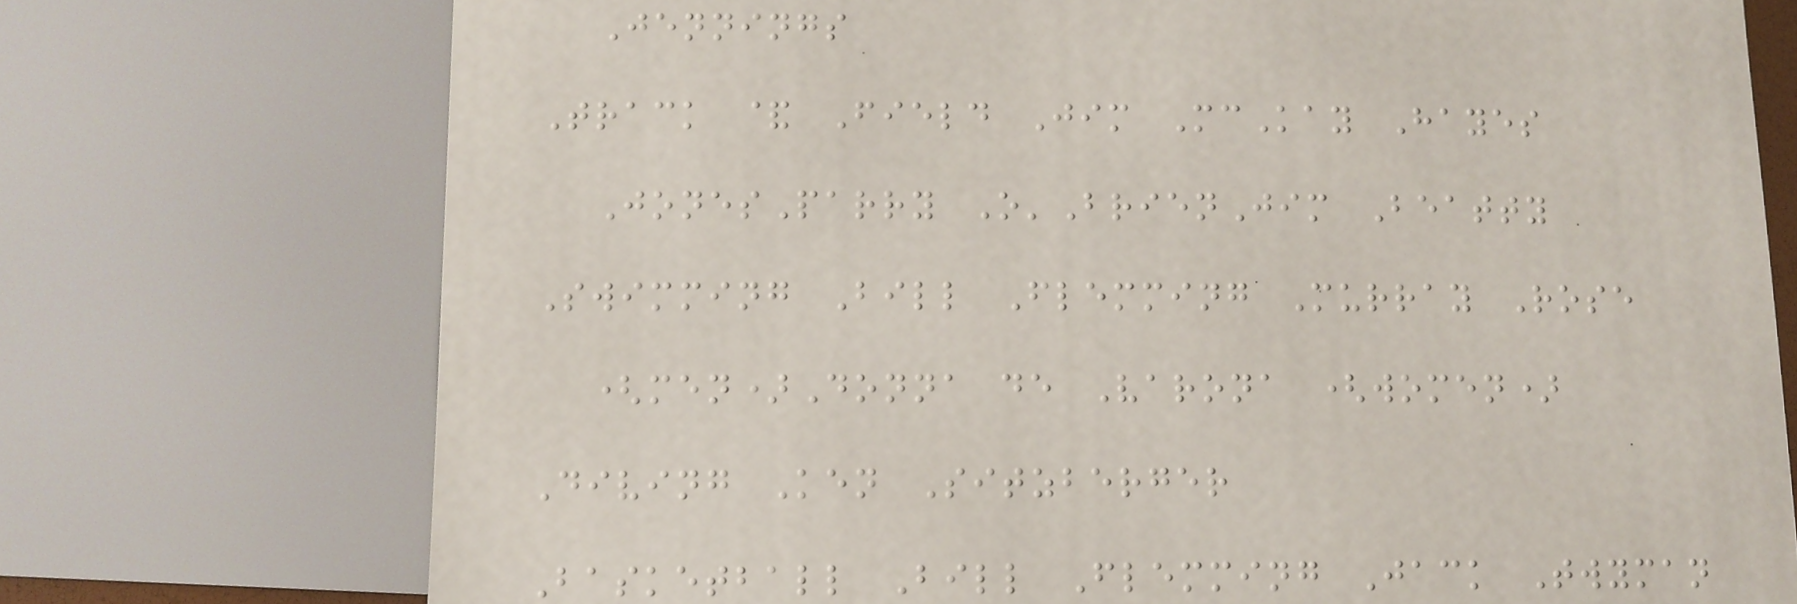Jennings
Track & Field Jim McKay Hayes
JonesParry O'BrienJim Beatty
Swimming Bill Flemming Murray Rose
(men)Donna de Varona (women)
Diving Ken Sitzberger
Basketball Bill Flemming Jack Twyman
